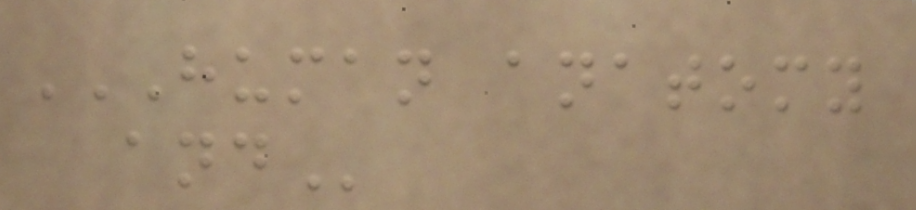HUMAN ANATOMY
AND
